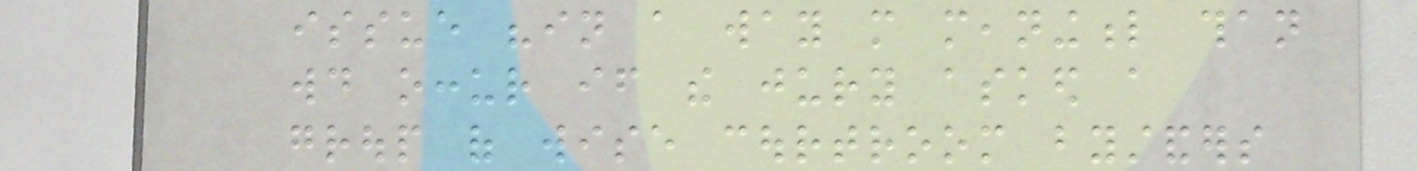issue "in a way more meaningful than
would occur if the jury asked a
group of wise courtroom bystanders
